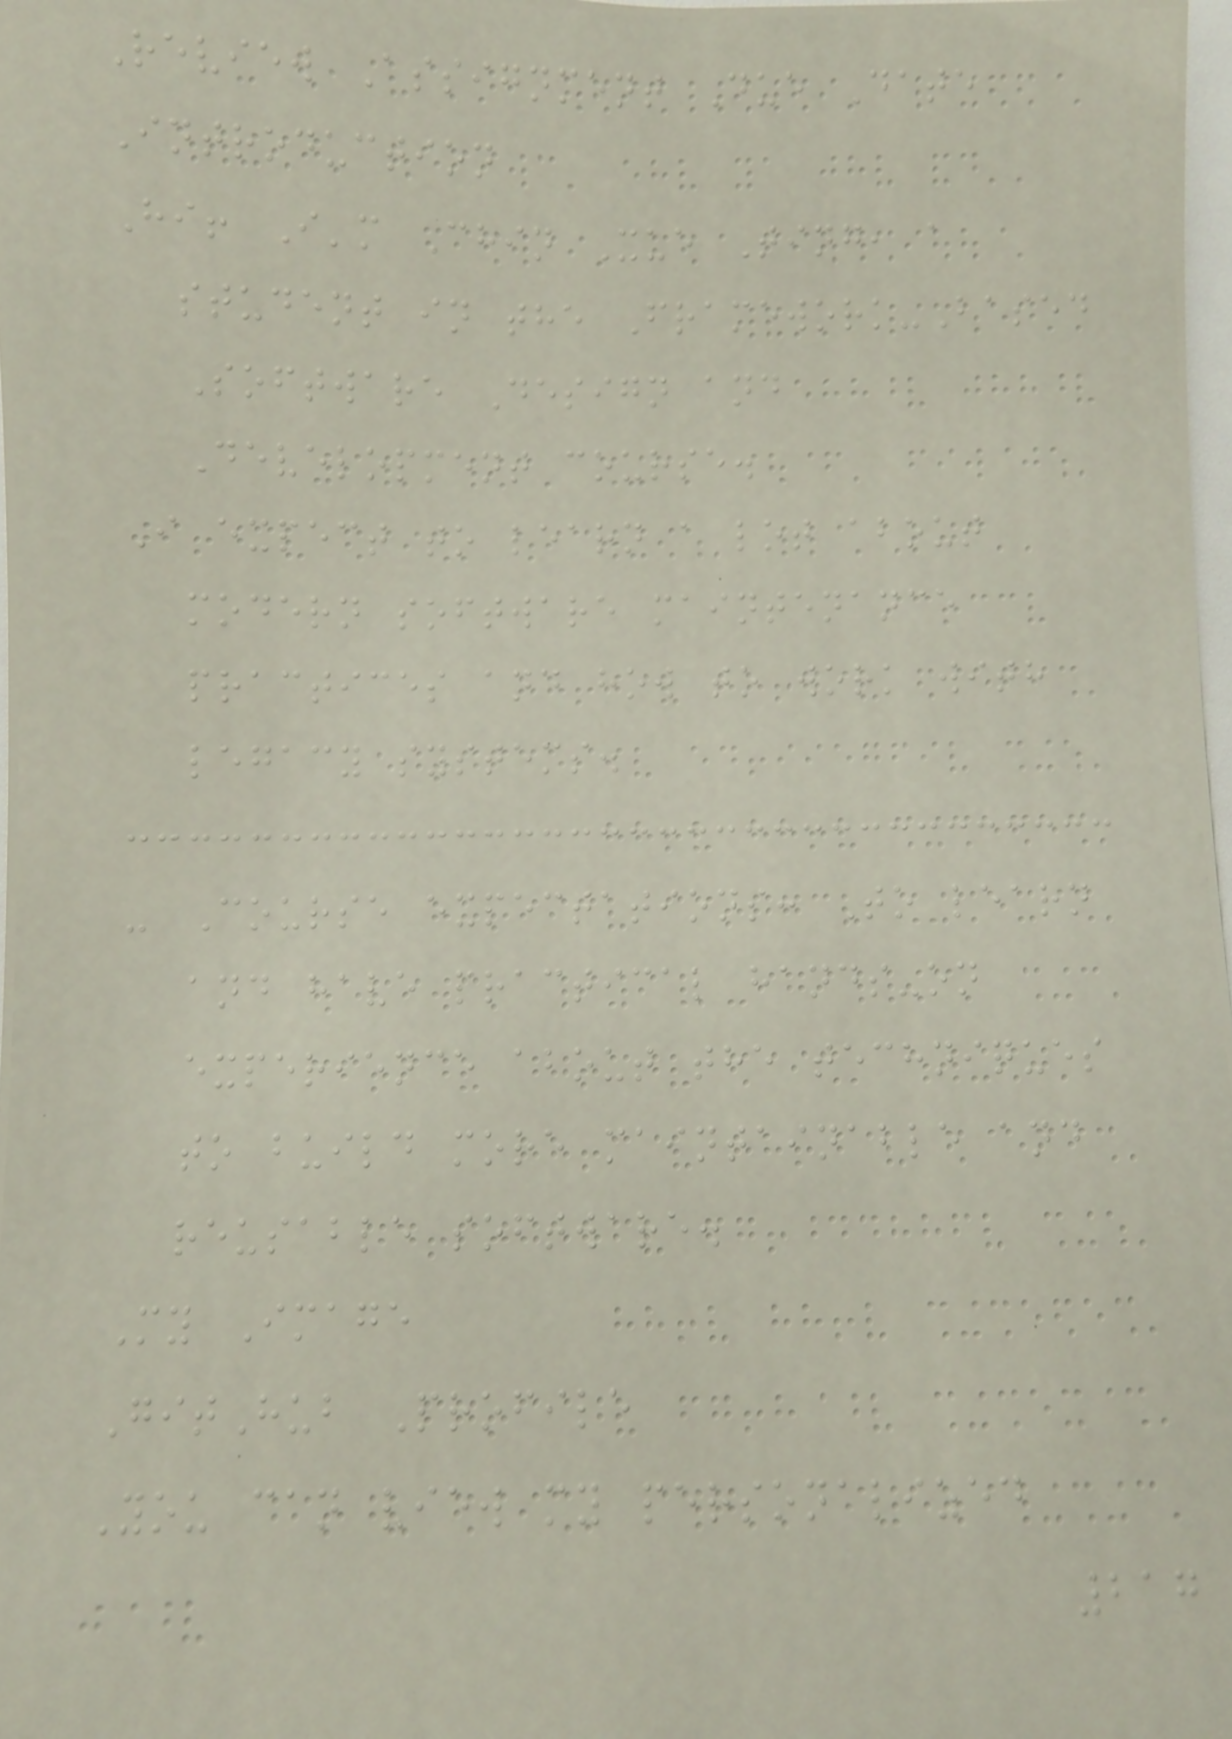Review Assignment Due Date
Introduction
Hi! I'm Chin Xue Ting, a
student in the Framework-Based
Software Design and
Development course.
I expect to learn a lot about
modern software maintenance
practices and how to work with
legacy systems.
- Course expectations: To learn
and have practical hands-on
experience about the techniques
to build more maintainable and
reusable software.
My Image
GitHub Profile
You can view my personalized
217
